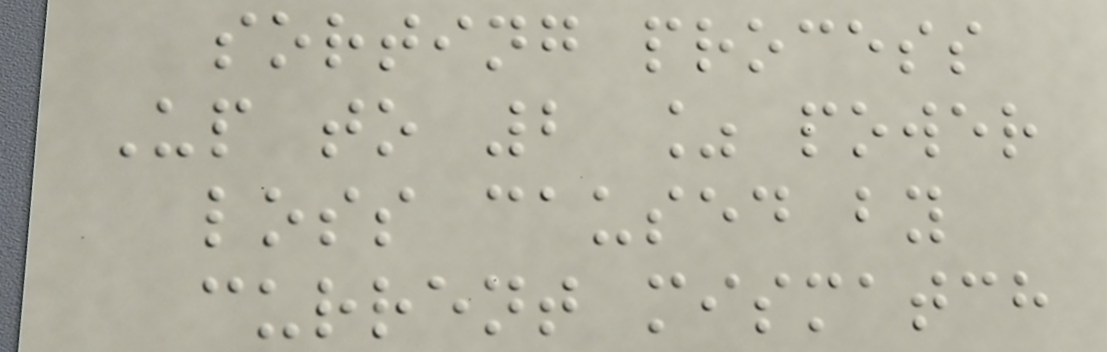sorting process
Up to 2 % power
loss caused by
current mismatch
